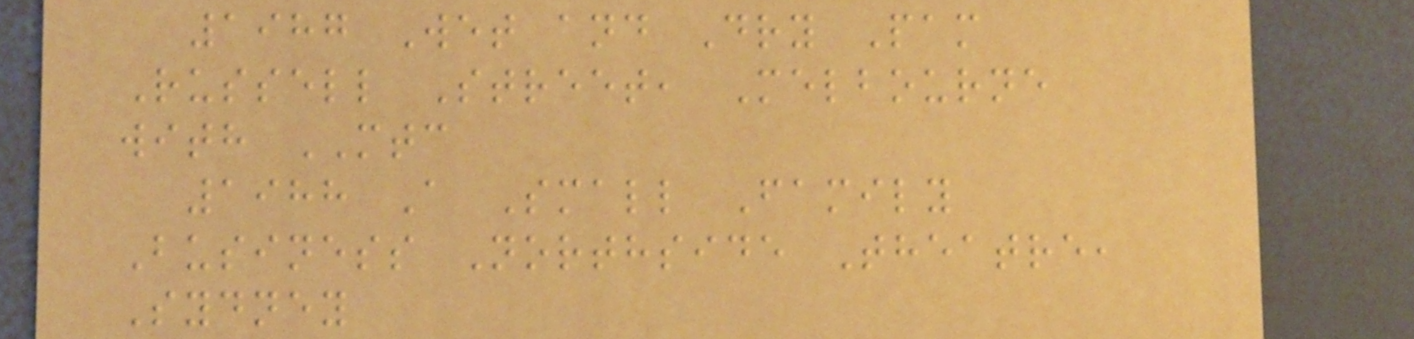1987 Wet and Dry Pam
Russell Street, Melbourne
with MTC
1988 A Small Family
Business Northside Theatre,
Sydney
